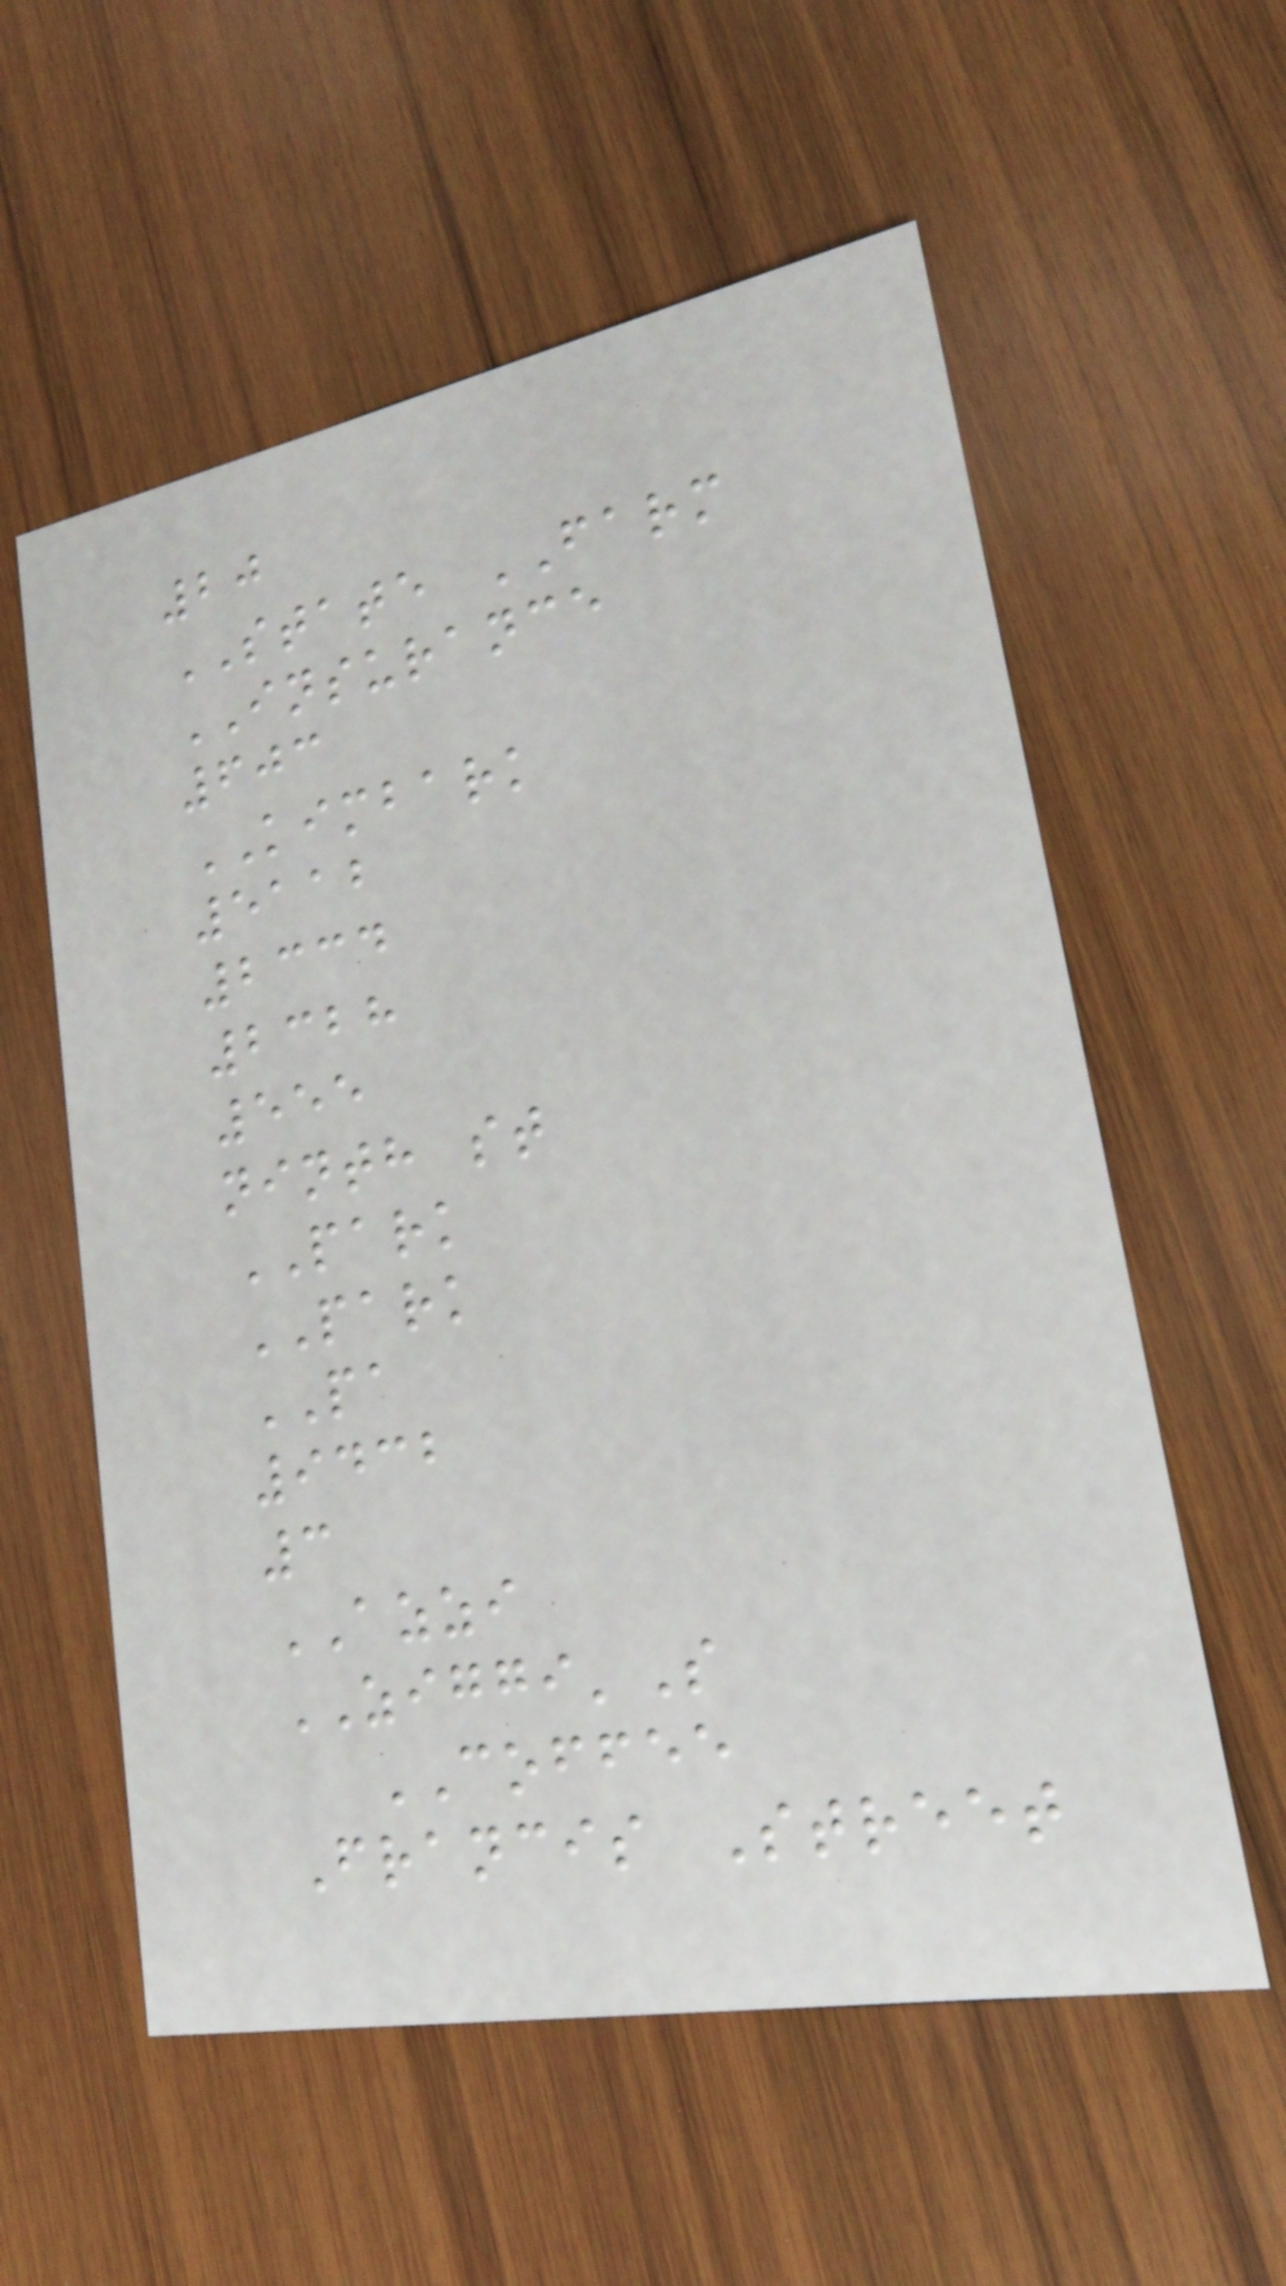20
STATE FARM
INSURANCE
603
KIMBARK
5112
2334
2328
555
ninth st
PARK
PARK
PA
9432
3
AZZI
ZIGGI'S
COFFEE
Francis Street
